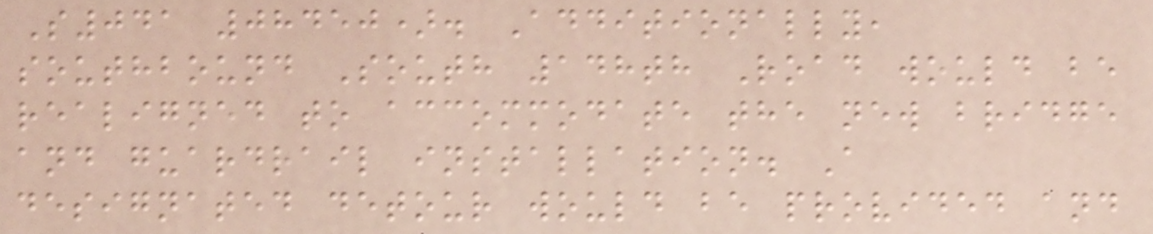S041 08450). Additionally,
southbound South 148th Road would be
realigned to accommodate the new bridge
and guardrail installation. A
designated detour would be provided and
